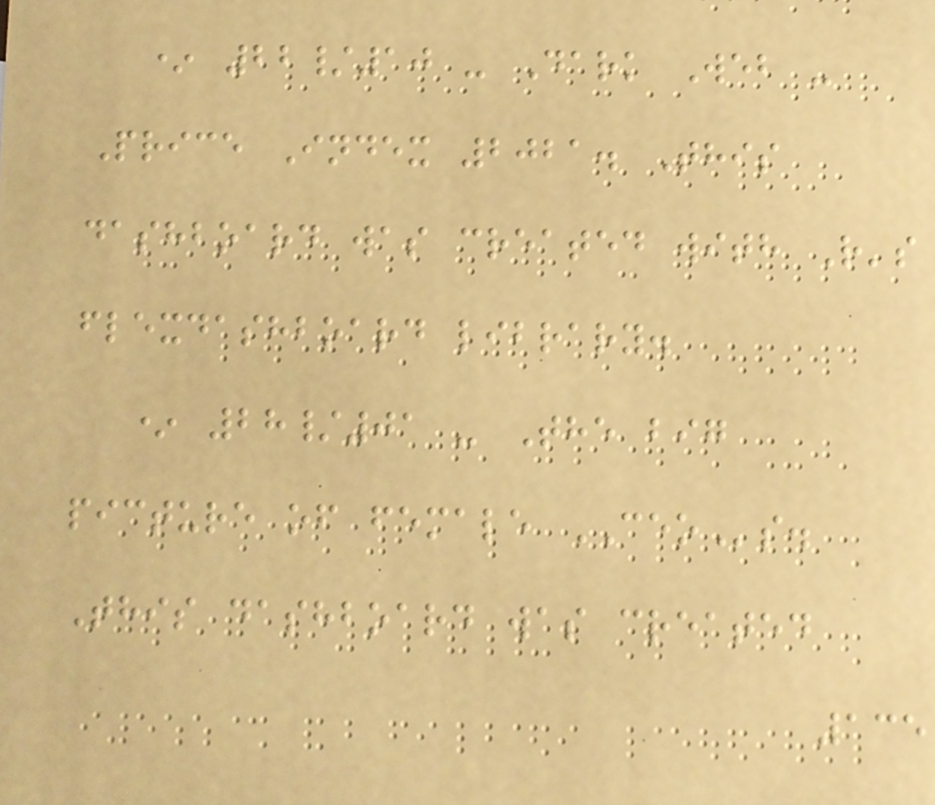* 22/10 - Dark Web -
Price Index 2021. This
dashboard was created with R's
flexdashboard library.
* 28/01 - The big
picture of female CEOs.
This dashboard was created
135
